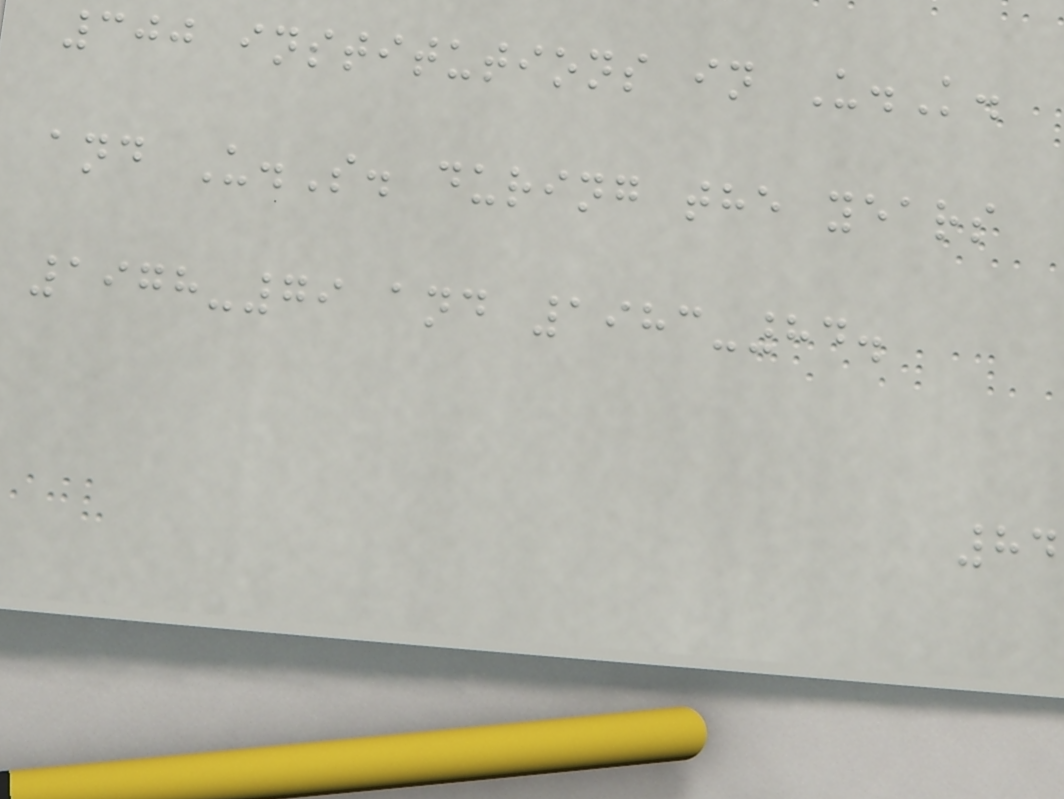300 institutions in U.K.
and U.S. during the years
1978-79 and 1983-84.
84
